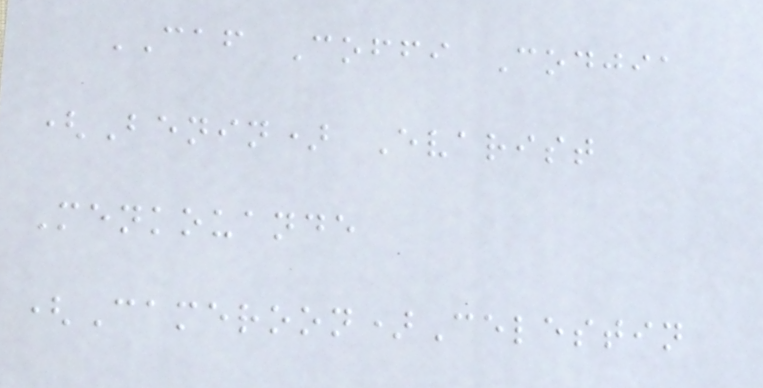CAF Coffi Codjia
(Benin) Evarist
Menkouande
(Cameroon)Celestin
